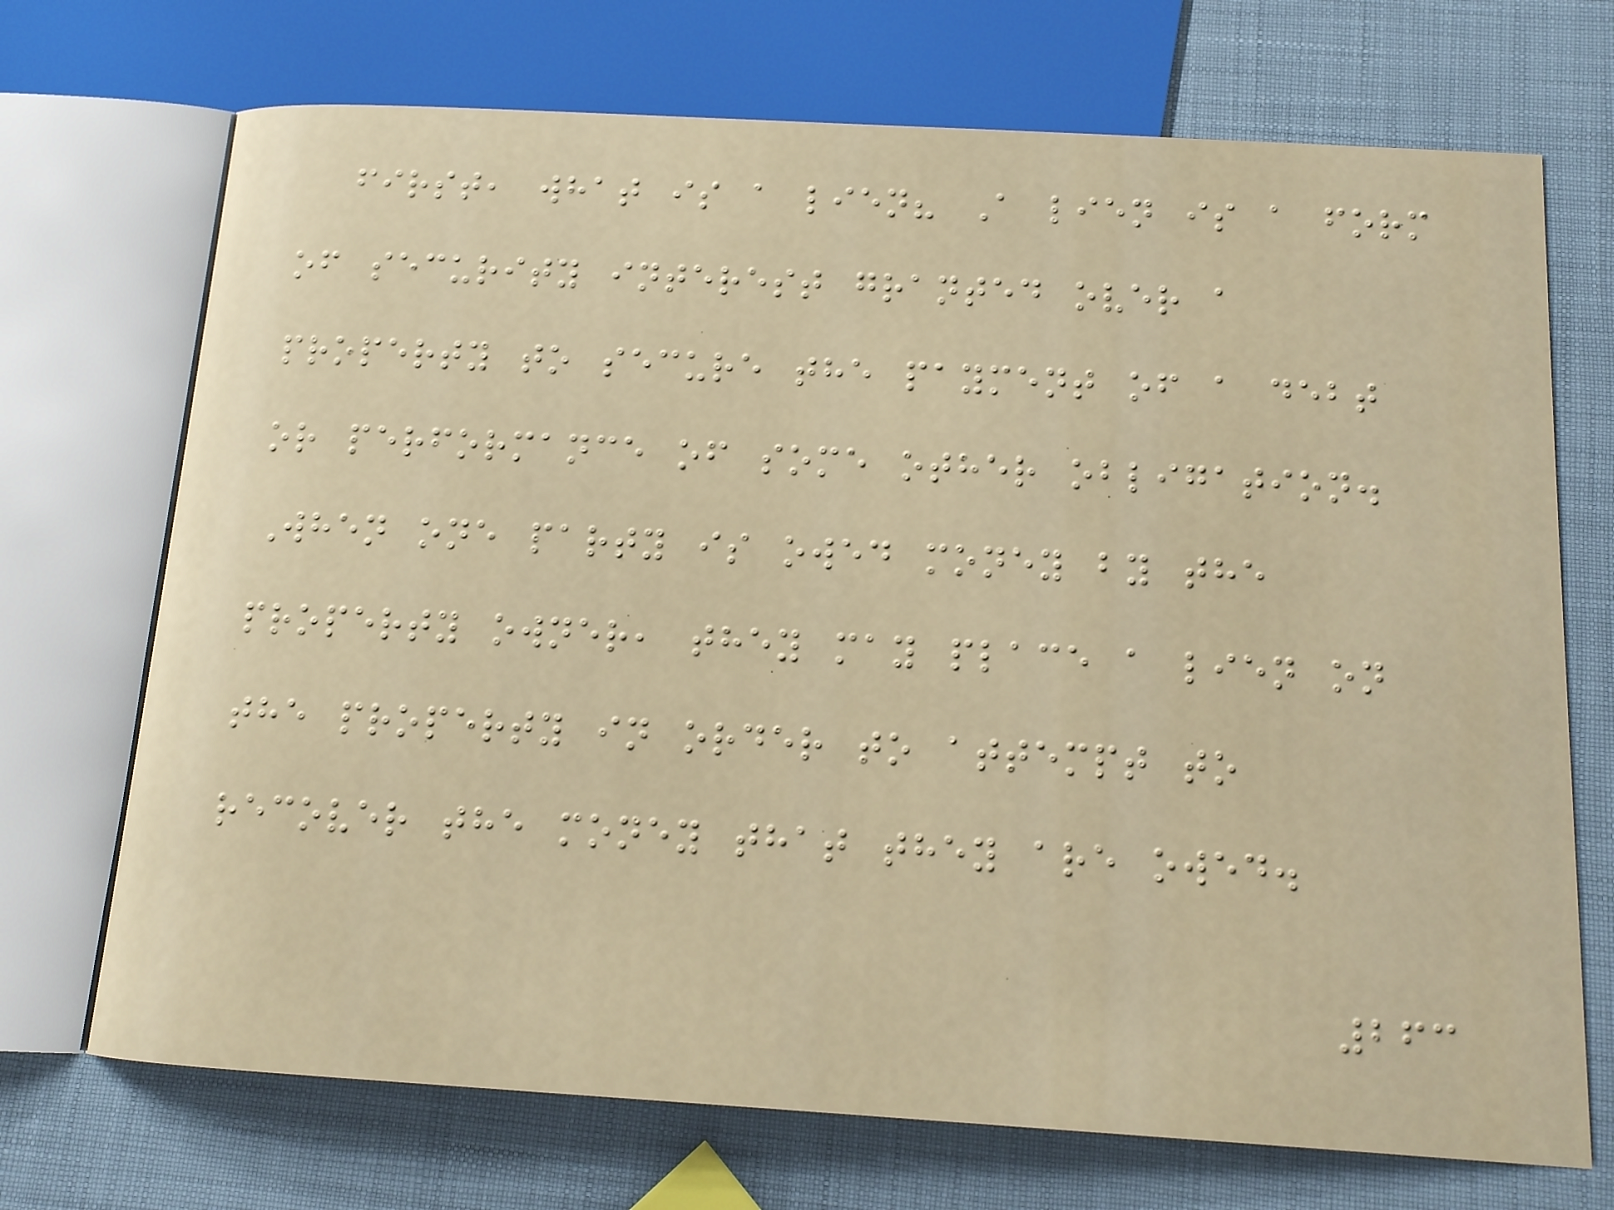first, what is a lien? A lien is a form
of security interest granted over a
property to secure the payment of a debt
or performance of some other obligation.
When one party is owed money by the
property owner, they may place a lien on
the property in order to attempt to
recover the money that they are owed.
263
